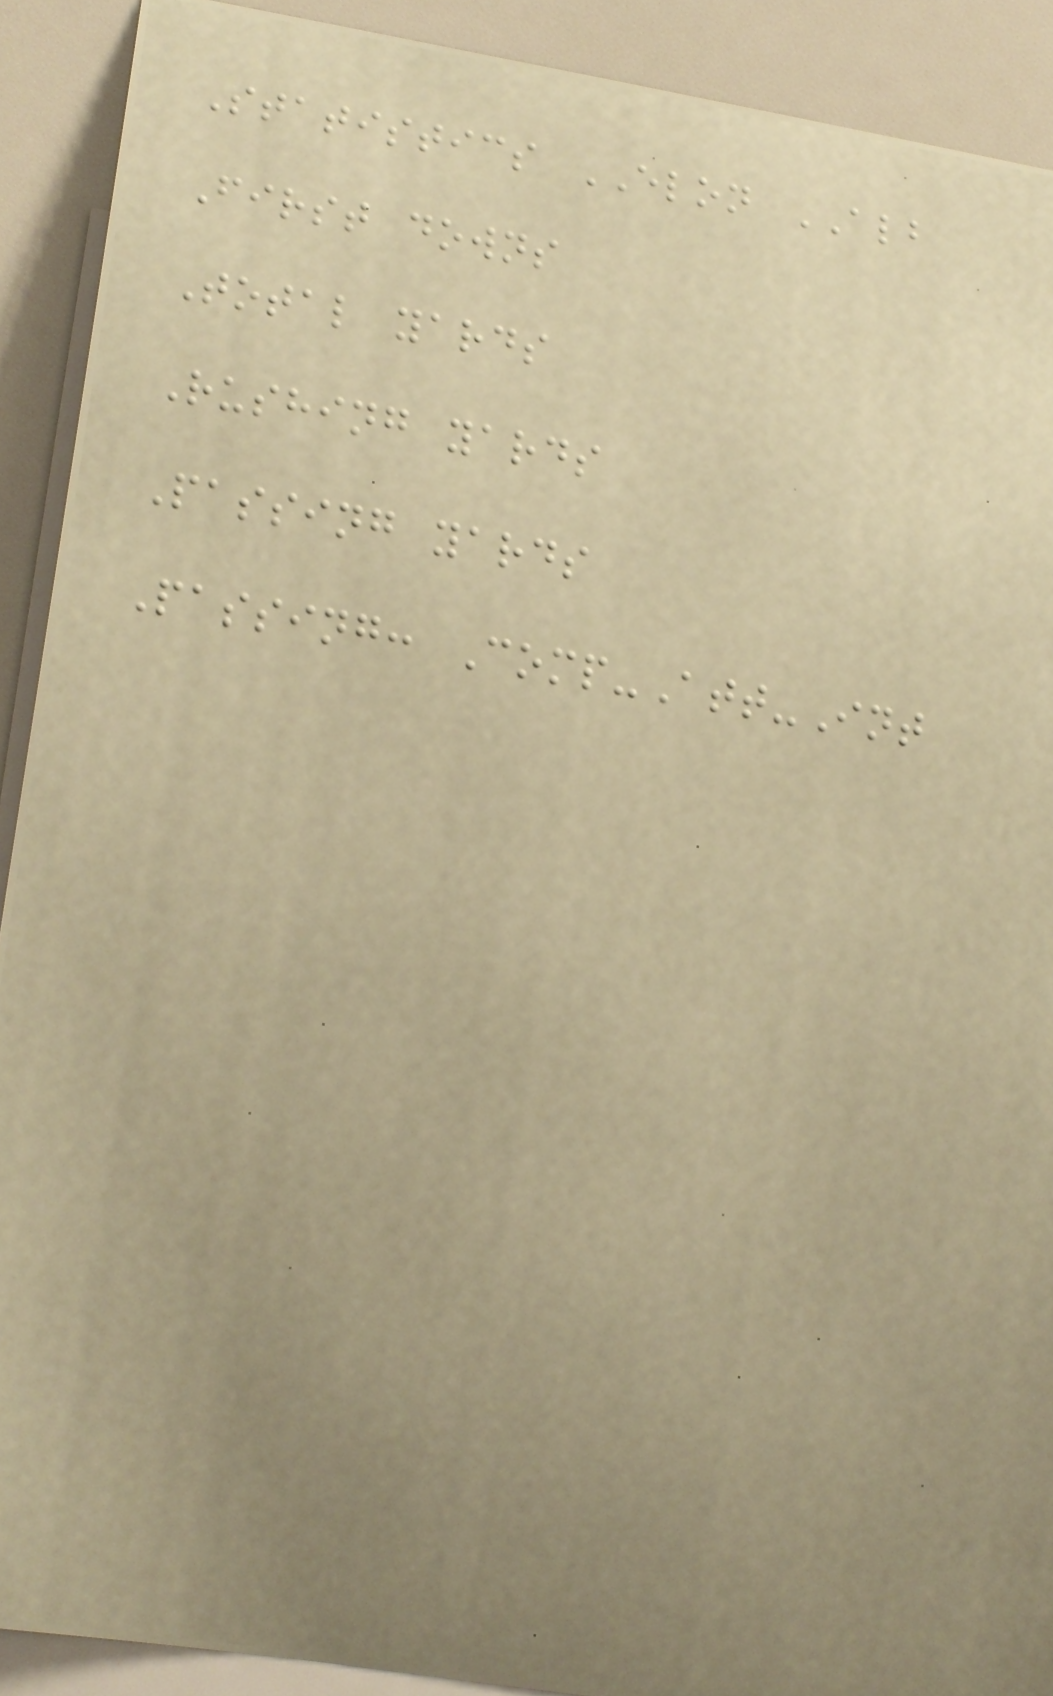Statistics ELON ALB
First downs
Total yards
Rushing yards
Passing yards
Passing: Comp-Att-Int
